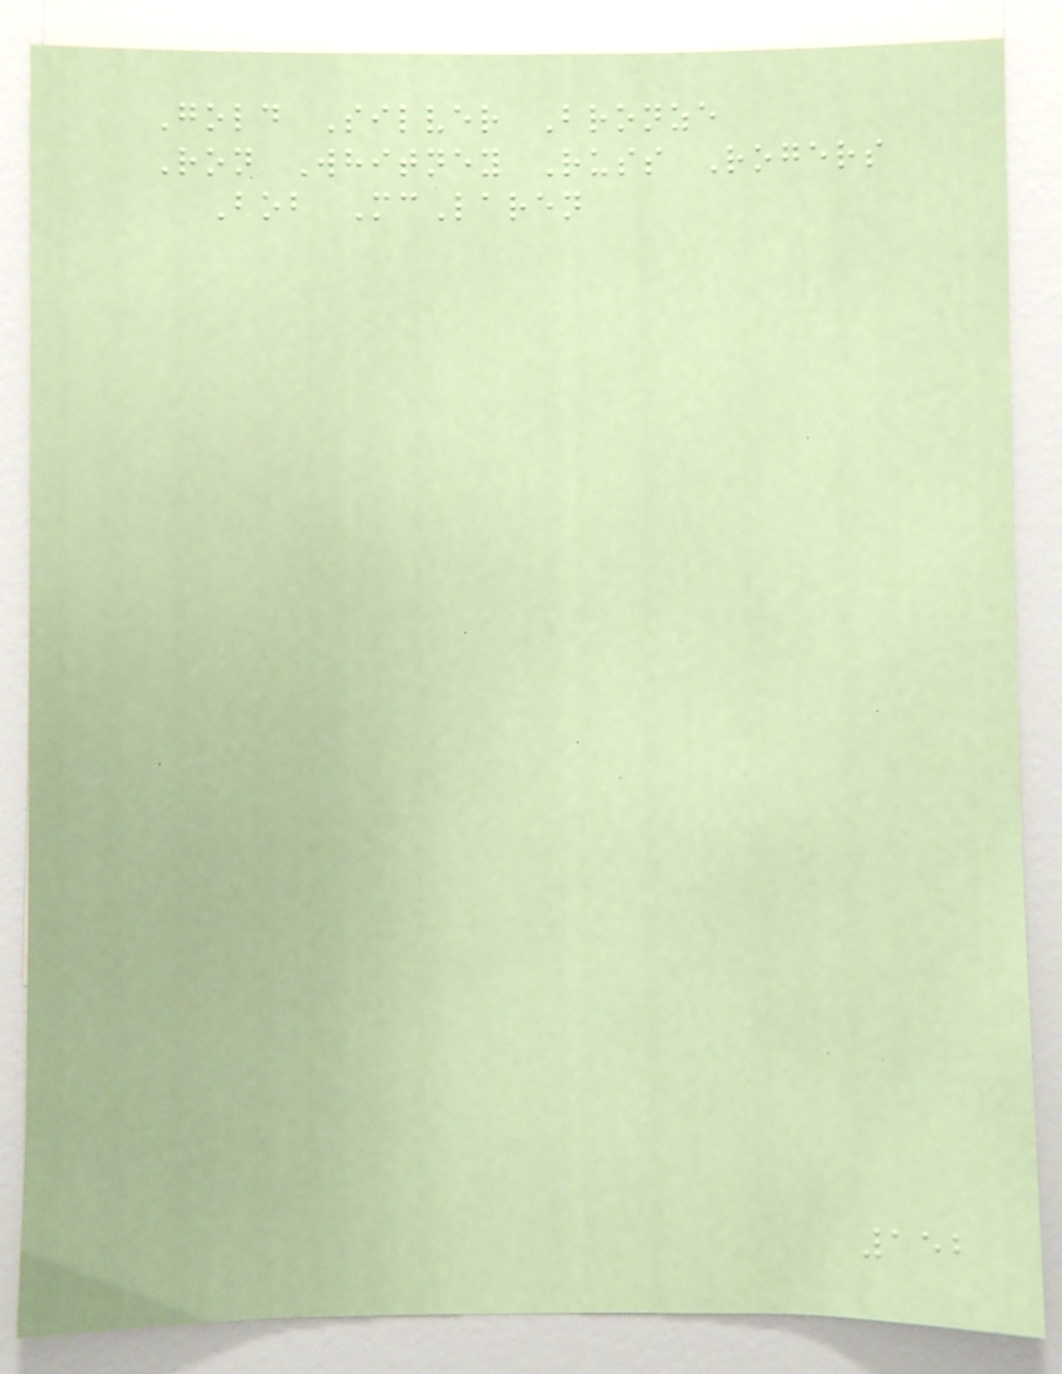Gold Silver Bronze
Ron Whitney Russ Rogers
Bob McLaren
152
